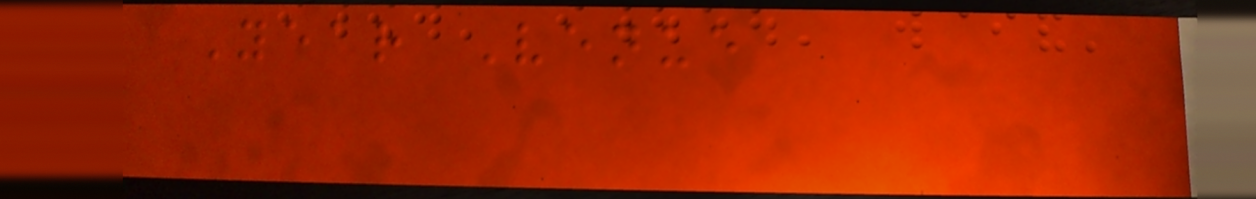Year Venue
